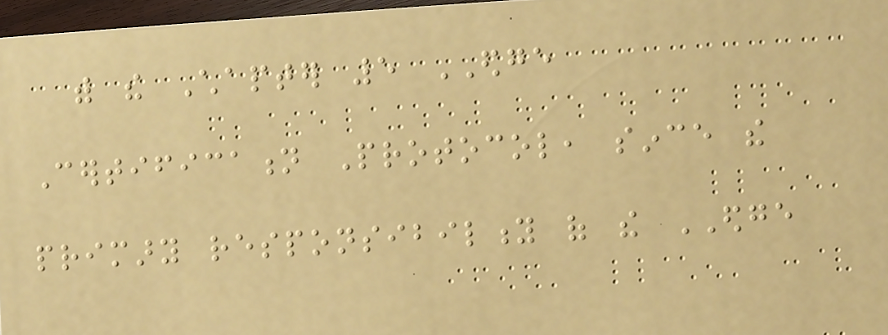with the Chapter 5 EDGE
Certification Protocol, since the
primary responsibility of the EDGE
